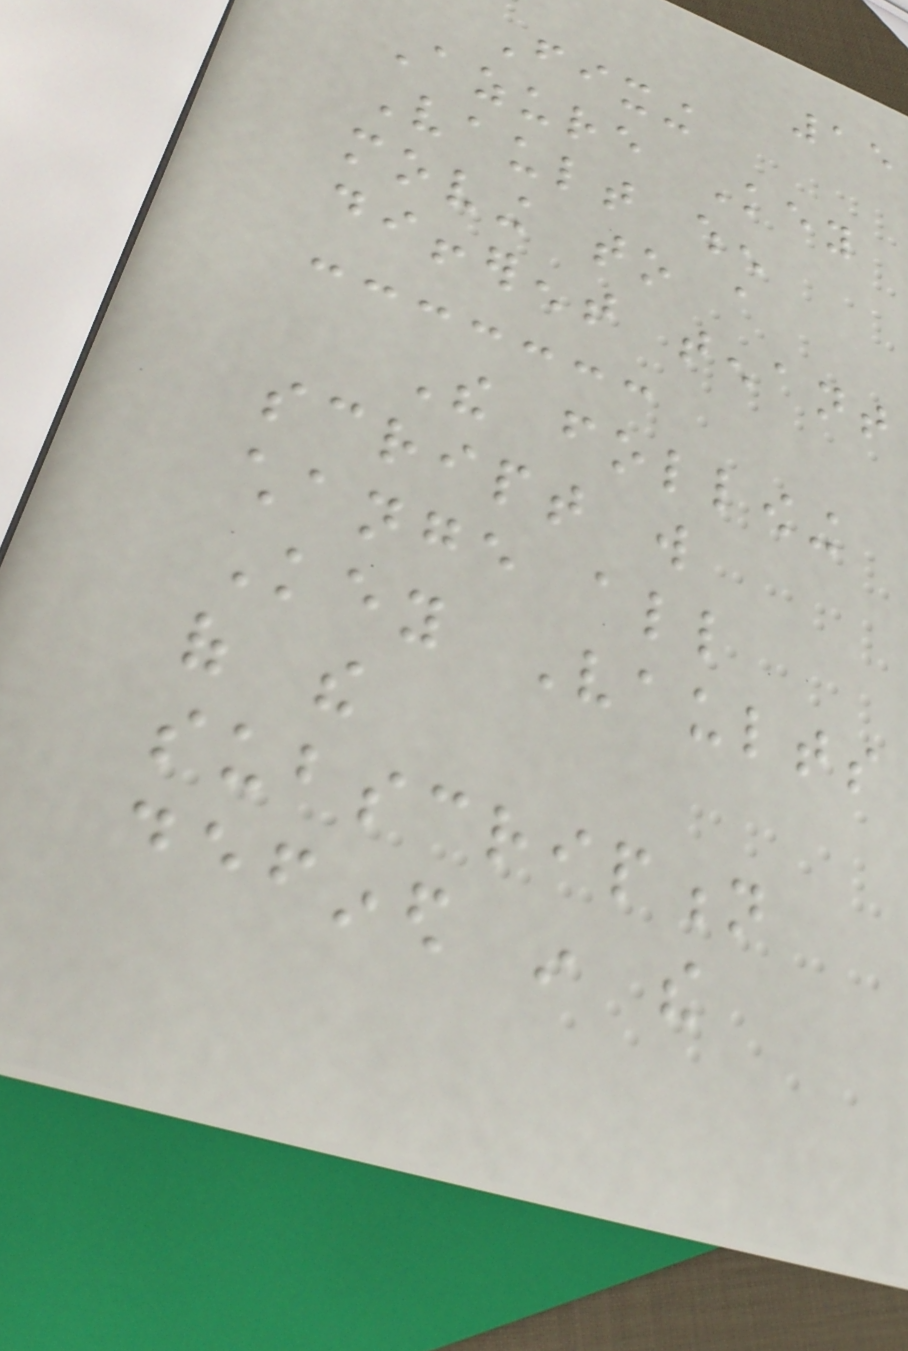15
Fixing
Azure Key
Vault when
moving to a
different tenant
The following
script will
change all
Key Vaults
of the
subscription
defined in the
